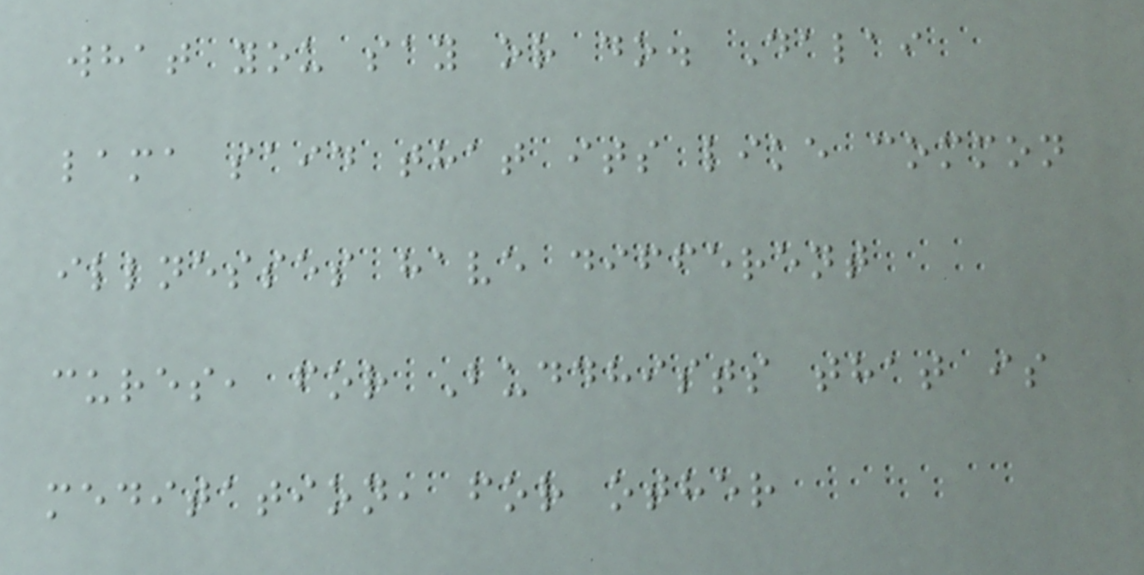what you say or do. Dalai
lama said that its like common
illnesses have different
cures, for Buddhists that is
meditation, for other
